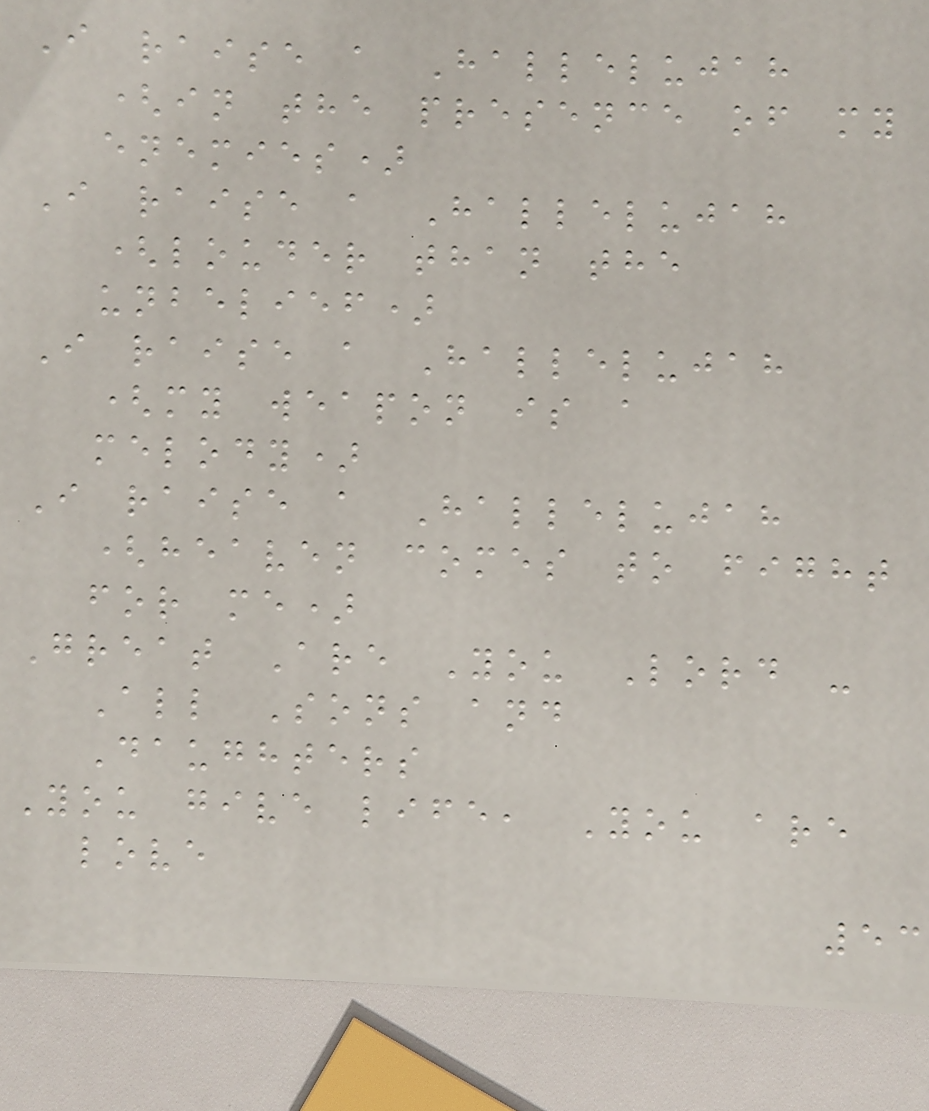I raise a Hallelujah
(in the presence of my
enemies)
I raise a Hallelujah
(louder than the
unbelief)
I raise a Hallelujah
(my weapon is a
melody)
I raise a Hallelujah
(heaven comes to fight
for me)
Great Are You Lord -
All Sons and
Daughters
You give life, You are
love
53
